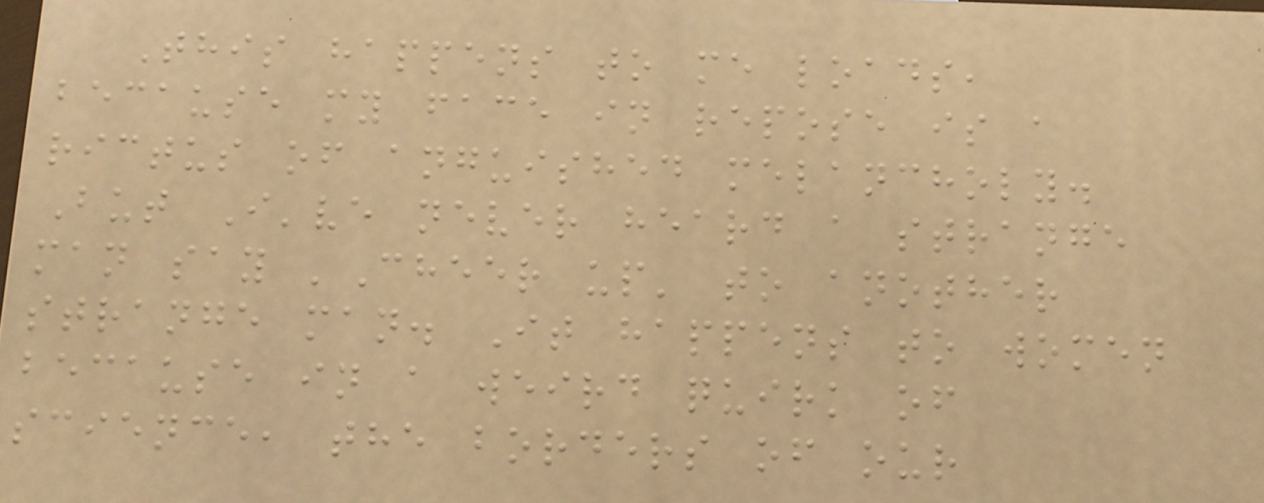This happens to me loads,
because my face in repose is a
rictus of anguished melancholy.
But I've never heard a strange
man say 'Cheer up' to another
strange man. It happens to women
because in a weird quirk of
science, the borders of our
